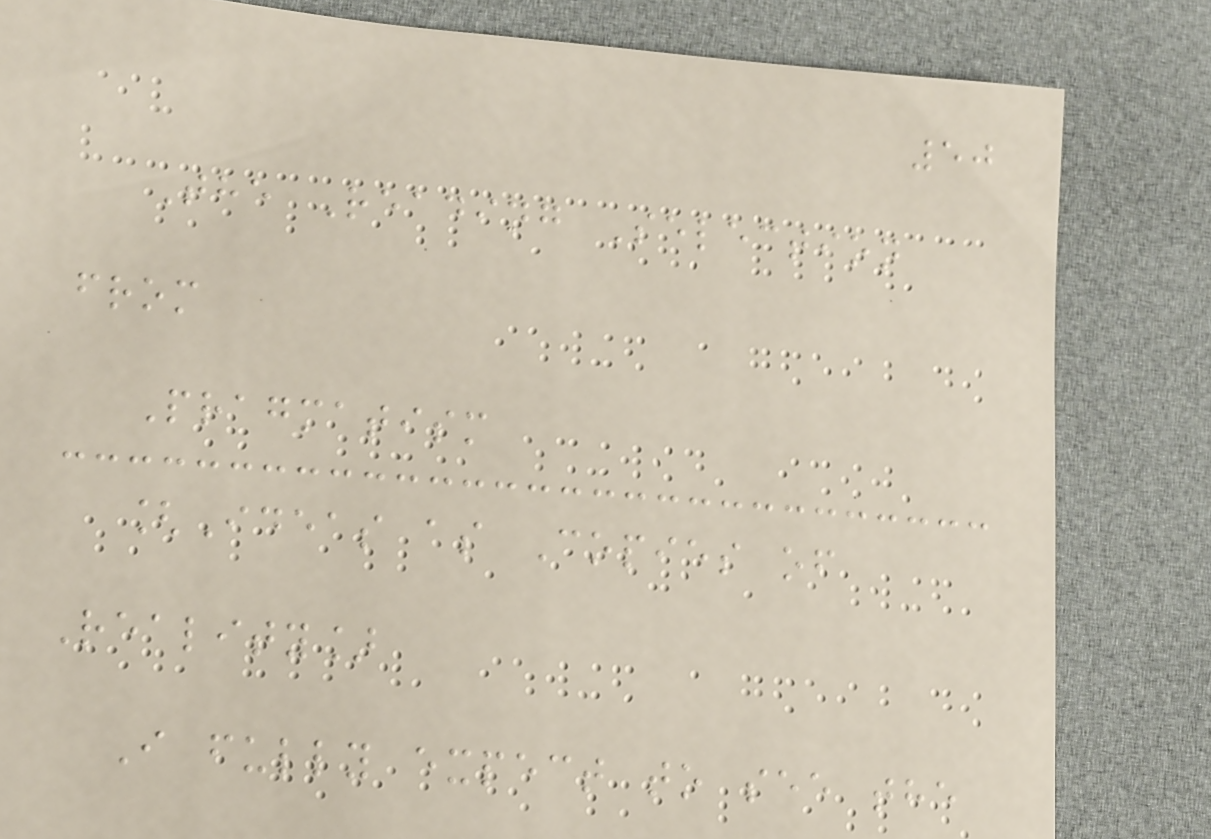50
The Reading Selection
from
Pragmatism
[Ideas as Copies of
Reality]
I fully expect to see the
